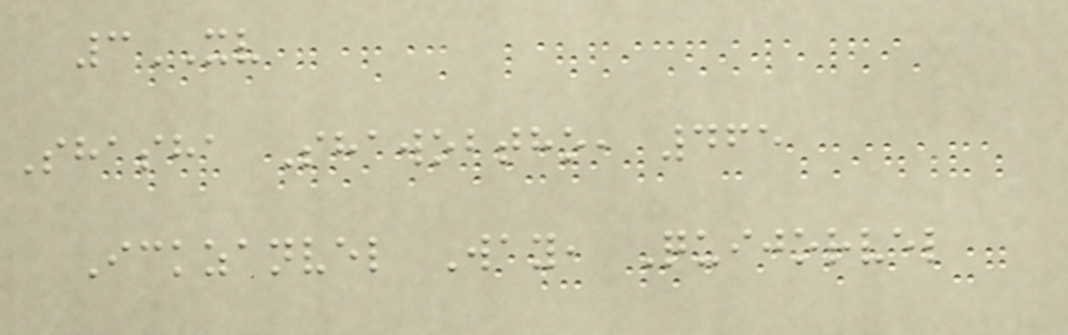3XV
Shasha Shawobtho, 465
Ickzanvel Way, Quijorvel
